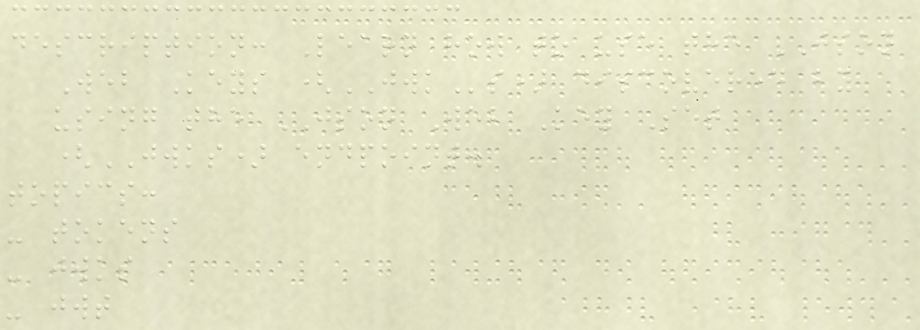description: Learn how to use the JSON
Web Keys (JWKs) discovered by
using the JSON Web Key Set
(JWKS) endpoint.
topics:
- tokens
- jwks
- jwt
